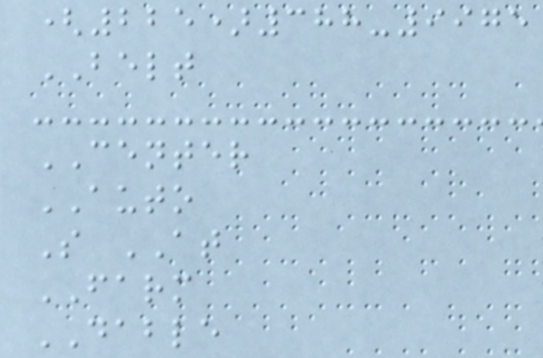(225)388-9975
BELT
CENTER
AUTO
S AT
FARM
DABLE
